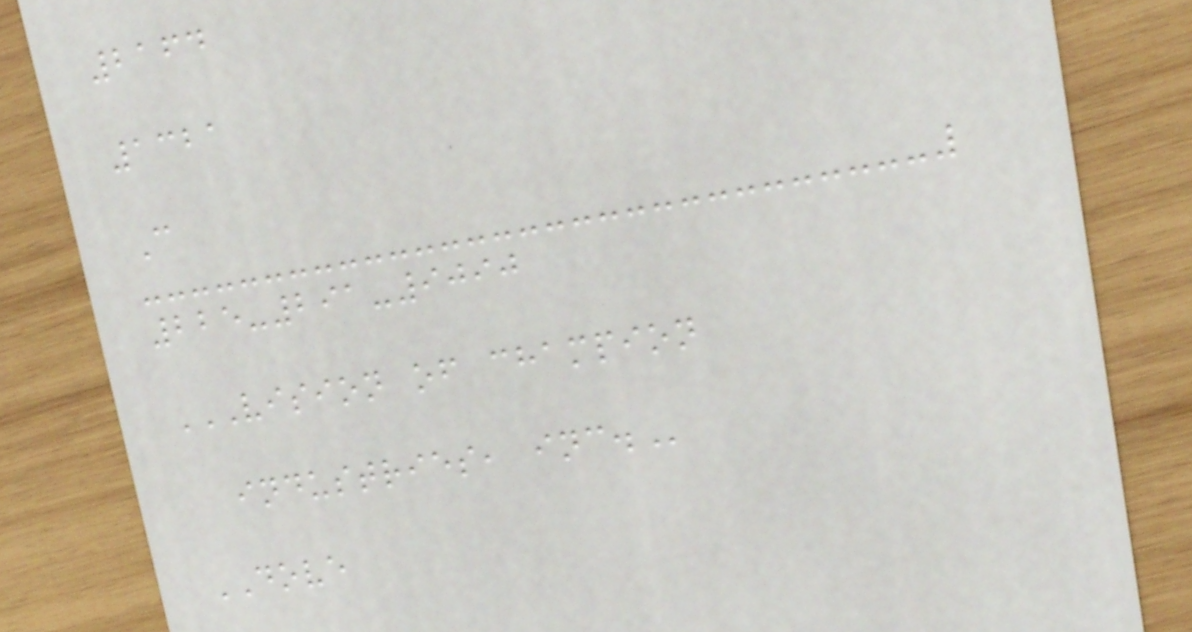2164
1321
C
225-291-9090
VISION OF CHAMPION
INDUSTRIES, INC.
DOVE
